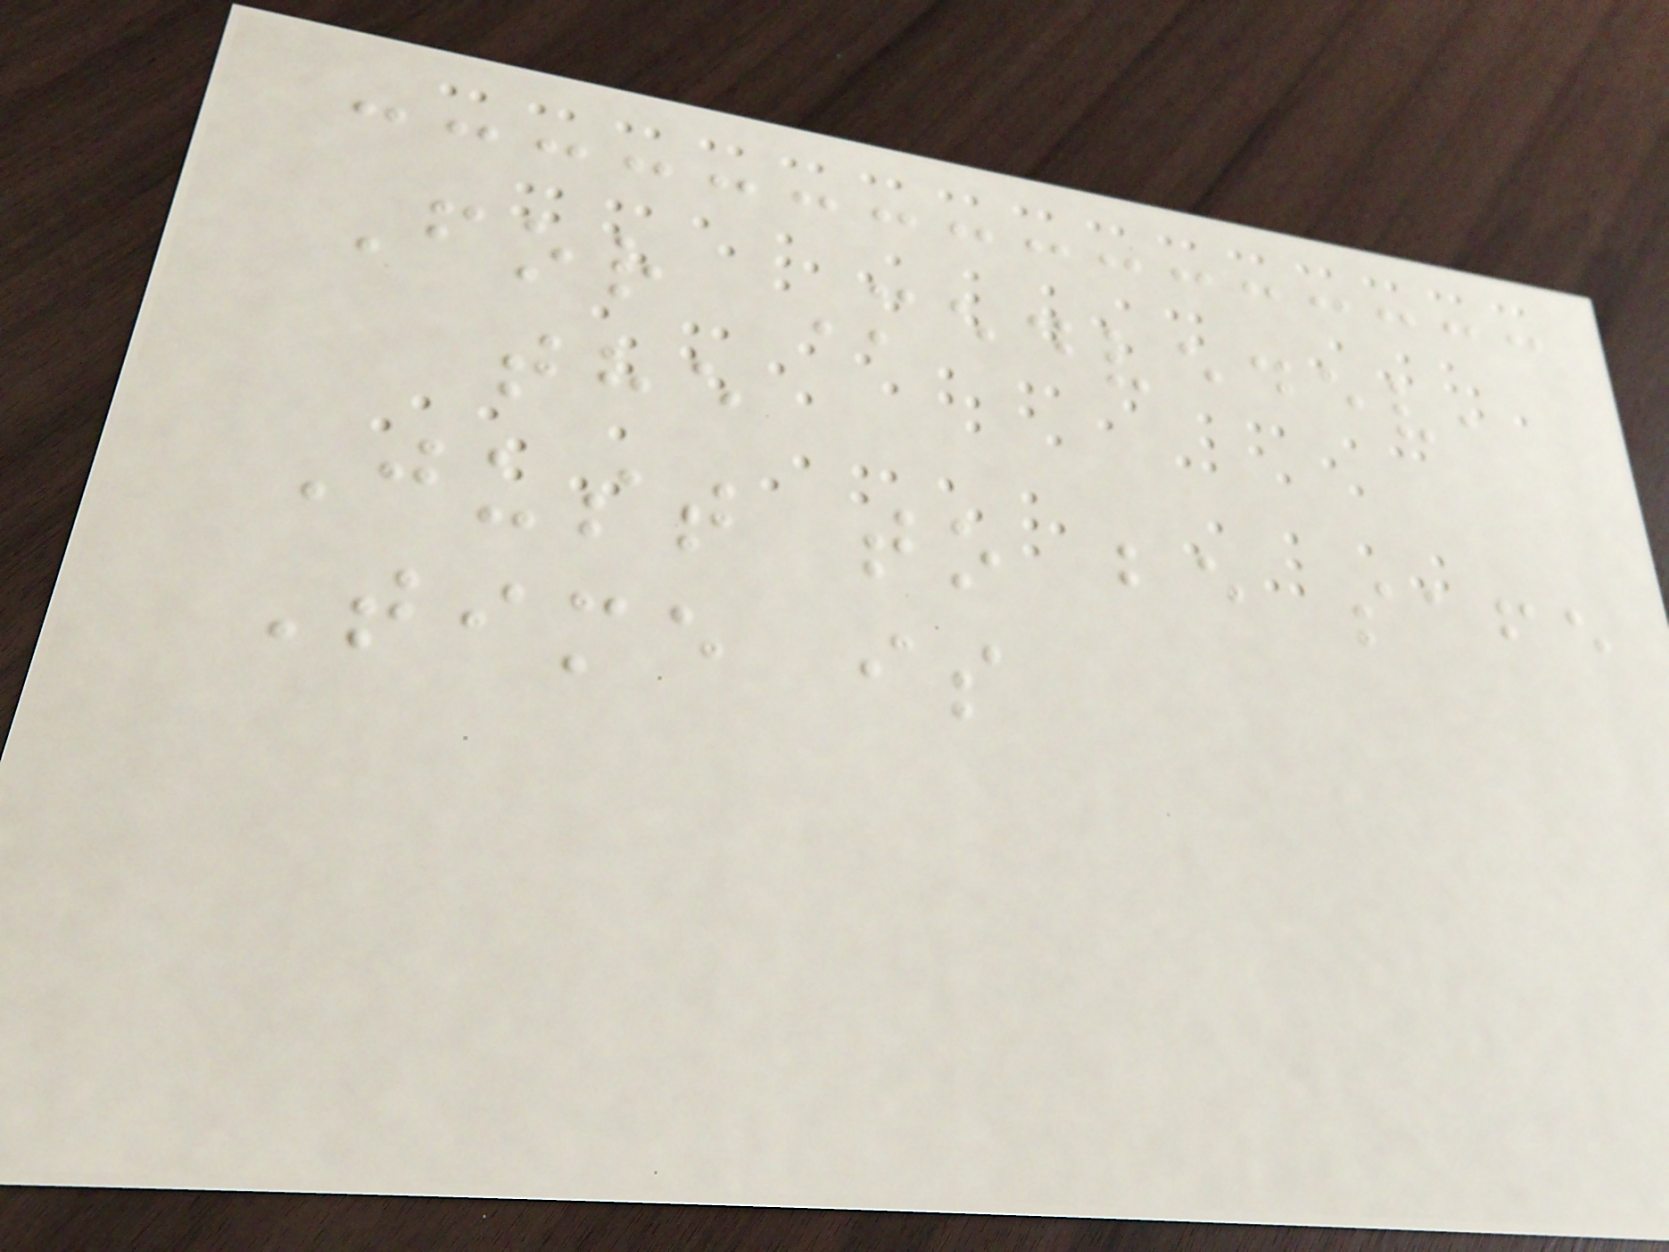For Medvedev,
the
Just to be safe
Time is
